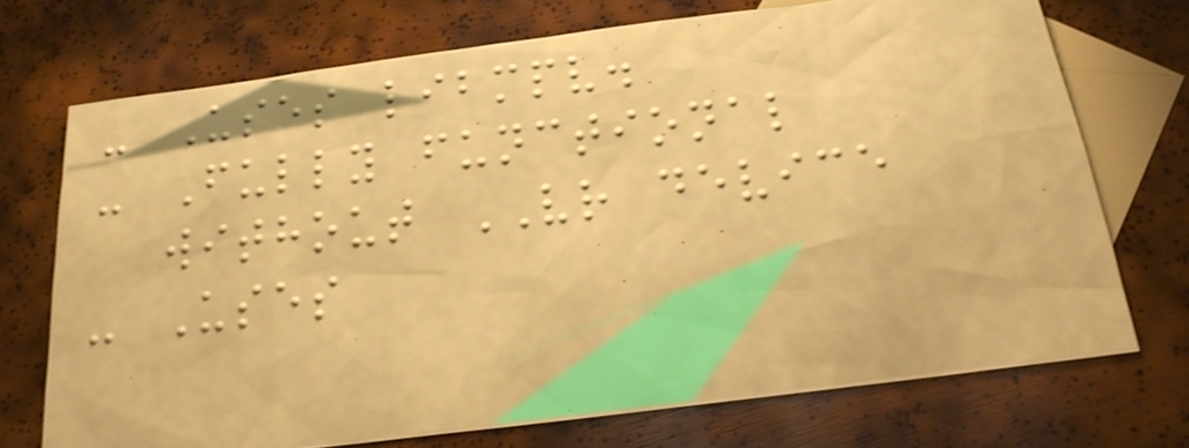- Uses libmpv.
- Fully functional
without VR device
- Uses
